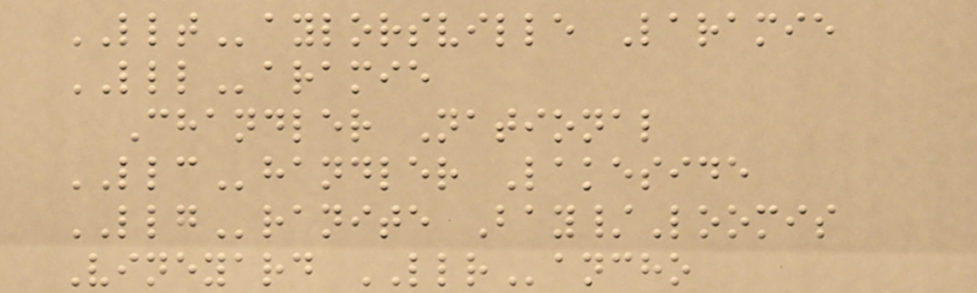LLTaylorsville Laramie
LLLaramie
Chandler National
LLChandler Lakeside
LLGranite Bay/Loomis
Vineyard LLRancho
